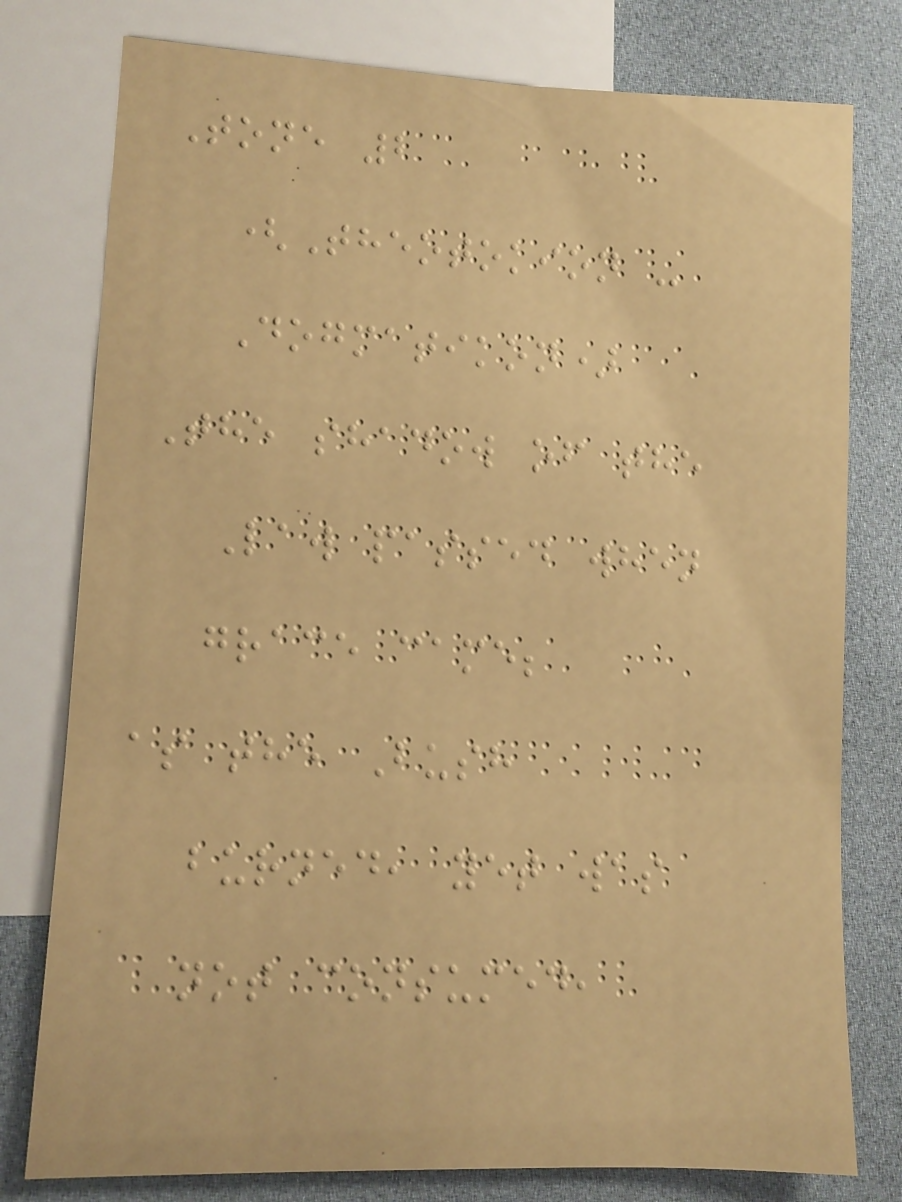Tone 2
(Theotokion -
Dogmatikon)
The shadow of the
Law passed when
grace came;
as the Bush
burned, yet was
not consumed,
